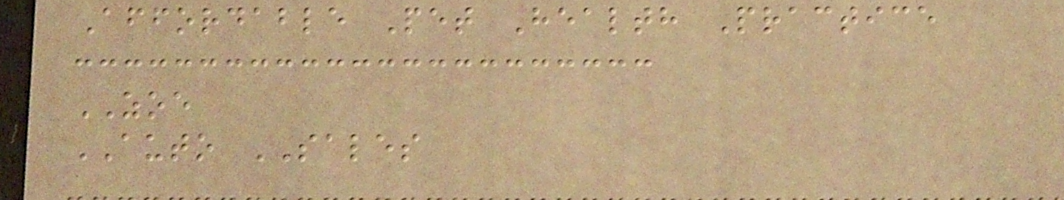Affordable Pet Health Practice
ZOE
AUTO SALES
